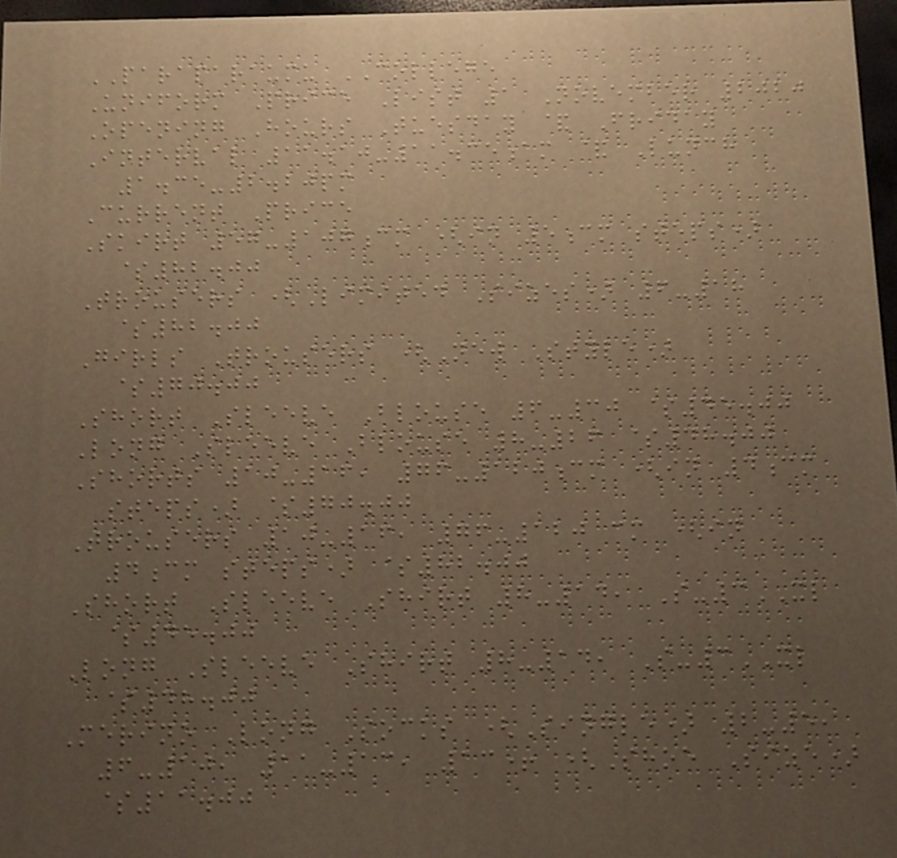PARAPARAUMU COLLEGE
Uniform Price List 1 November 2020
Opening Hours Tuesday & Friday
Interval 11.10-11.35am & Lunch
1.35-2.20pm
Current Price
Skirt 57-107cm (in 5cm steps)
$82.00
Trousers (Limited Sizes) 6-18
$82.00
Girls Trousers (New Style)
$70.00
Short Sleeve Blouse 6-30 $45.00
Long Sleeve Blouse 8-26 $48.00
Shorts 10-16, 76-120cm (in 4cm
steps) $70.00
Trousers 10-16, 76-120 cm (in
4cm steps) $82.00
Short Sleeve Shirt 8-14, S-3XL
$45.00
Long Sleeve Shirt 8-14, S-3XL
$48.00
Merino Long Socks (Single) 2-5,
6-10, 11-13, 13+ (Shoe Size)
$11.00
